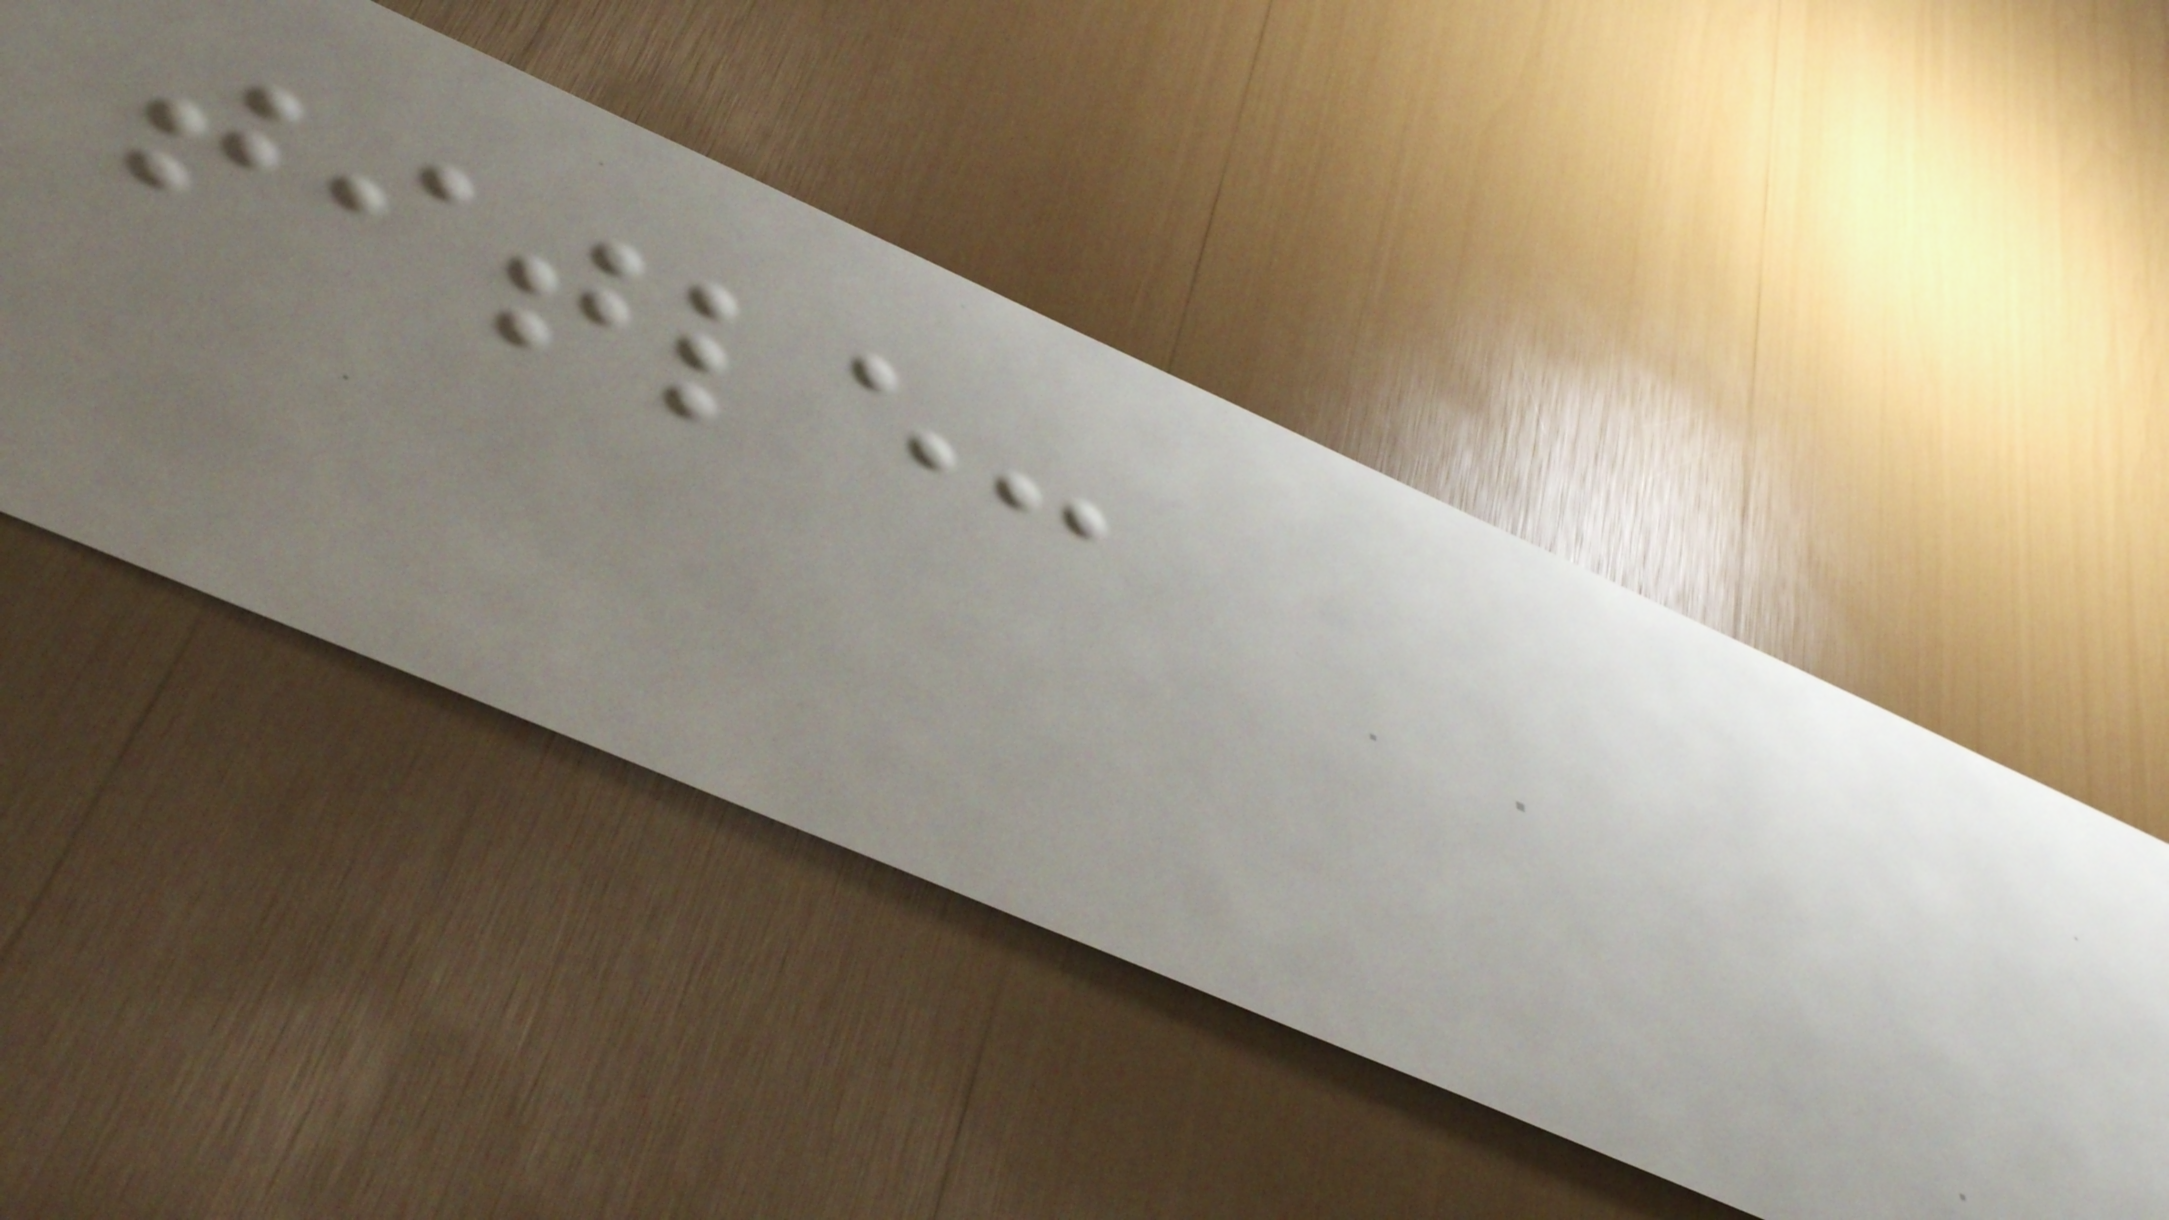title:
